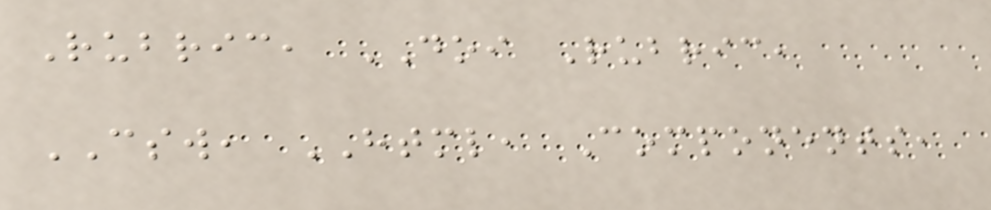Rubric, DOI Rubric,
CSW, HTML, Components,
